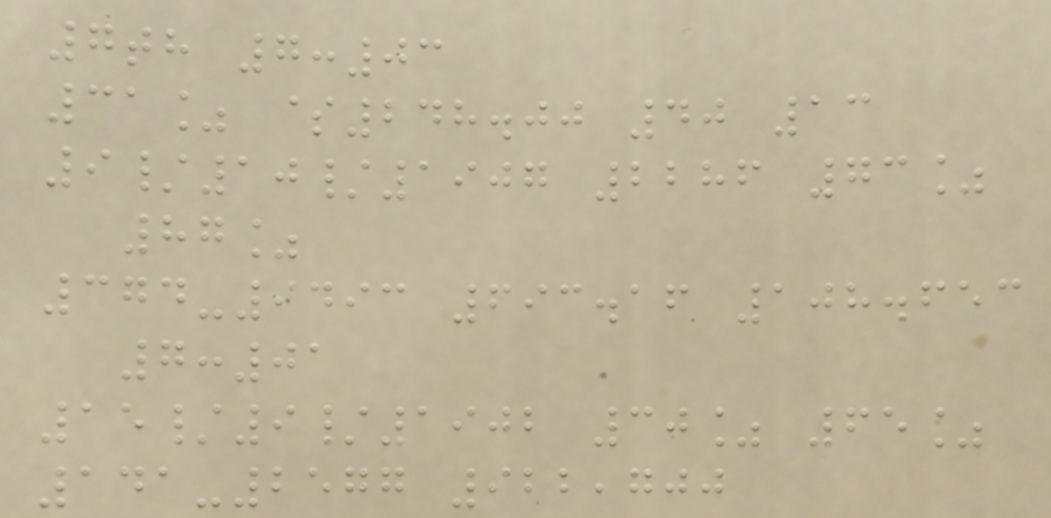7th 7:03
31% $248.00 40 13
9/10/1907 2286 73%
87%
374-9493 693.16 108.653
7:01
15/9/1902 30% 65%
141-2577 922,700
